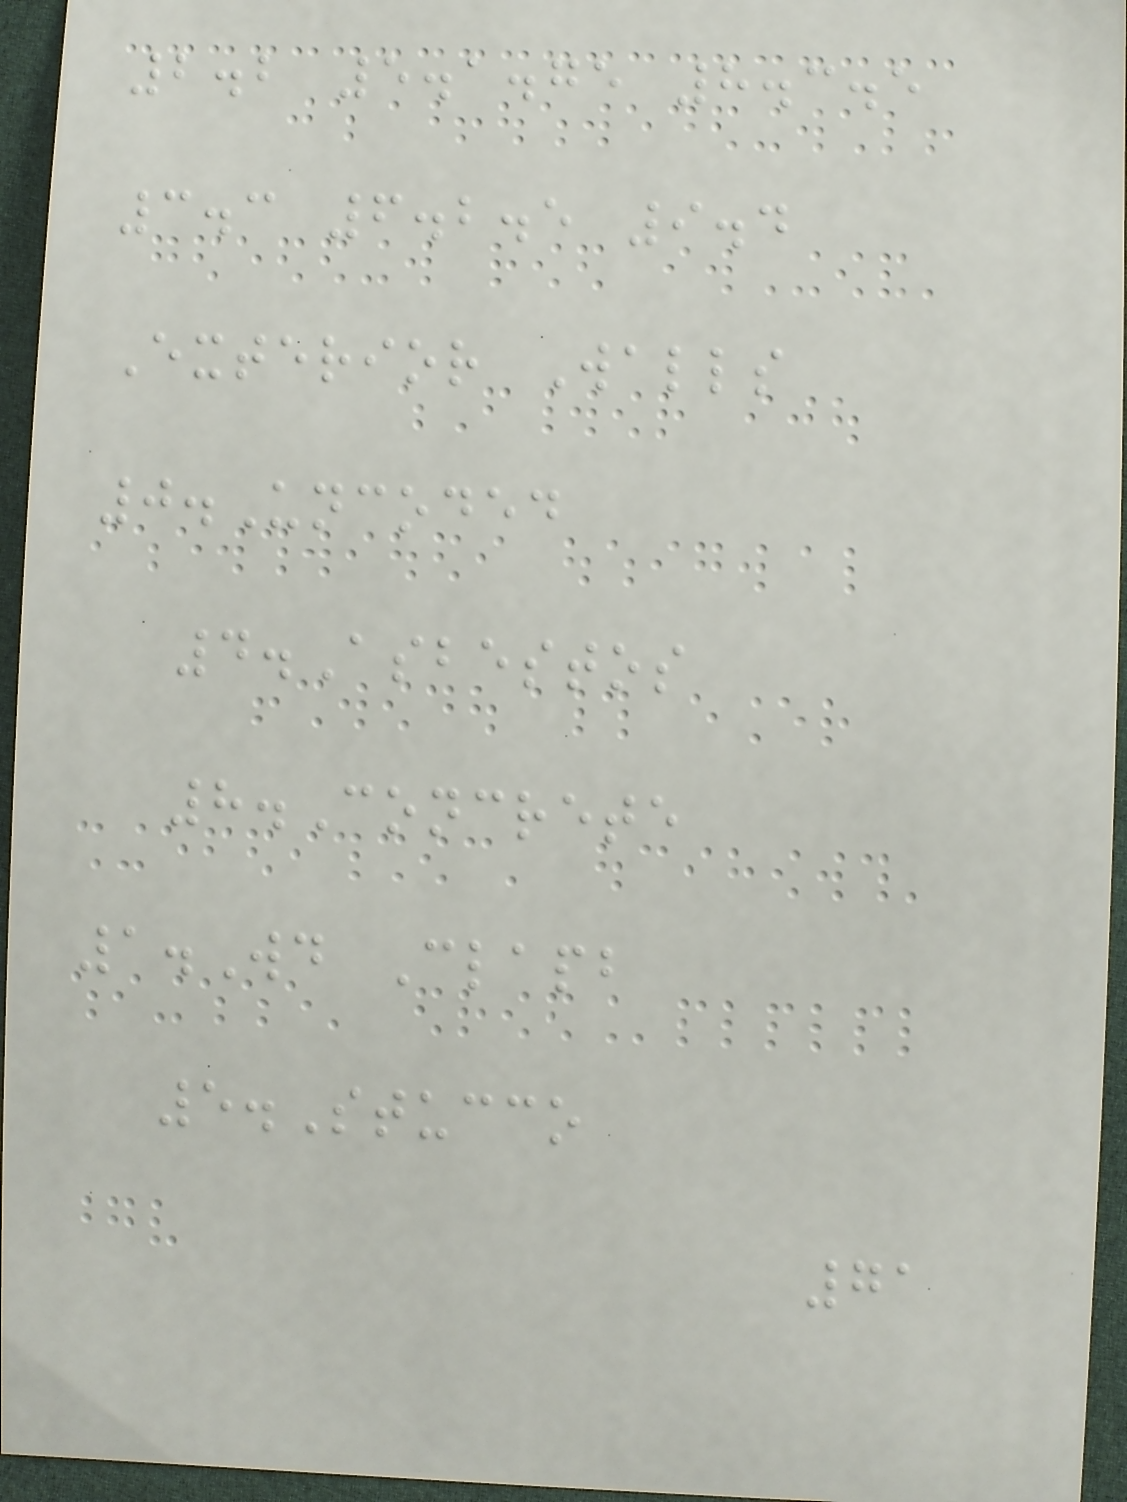2.2 5.1.75 8.3.5
3.3 6.2.5 9.4
Exterior Walls
0.Uncoded
4.Asbestos
8.Concrete
1.Wd Clapb
5.Stucco
71
